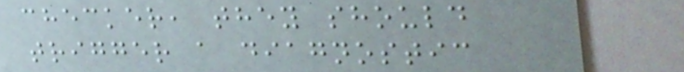checker, they should
trigger a diagnostic
